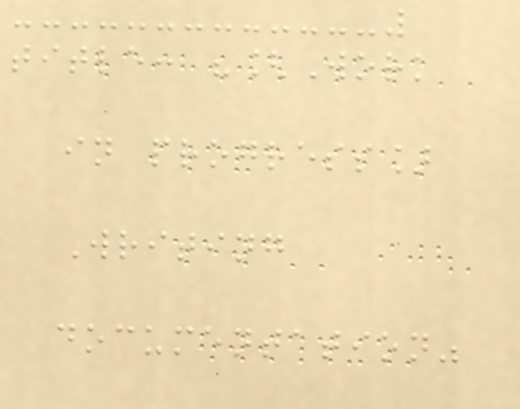title: "[Work
in progress]
Writing
documentation"
